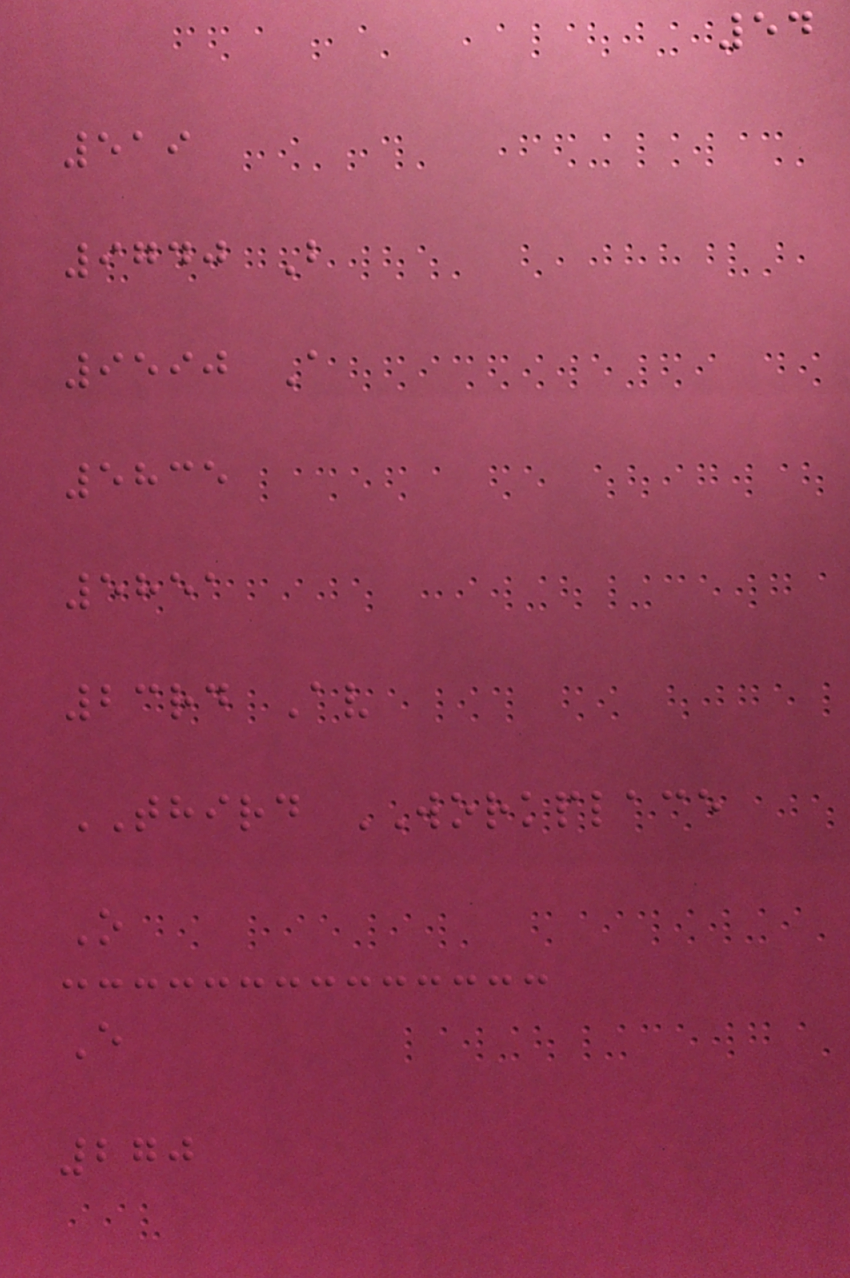54
519
9740 B
9590 A
5835
5851
23rd Av
THIRD WORKPLACE
O
E
270
